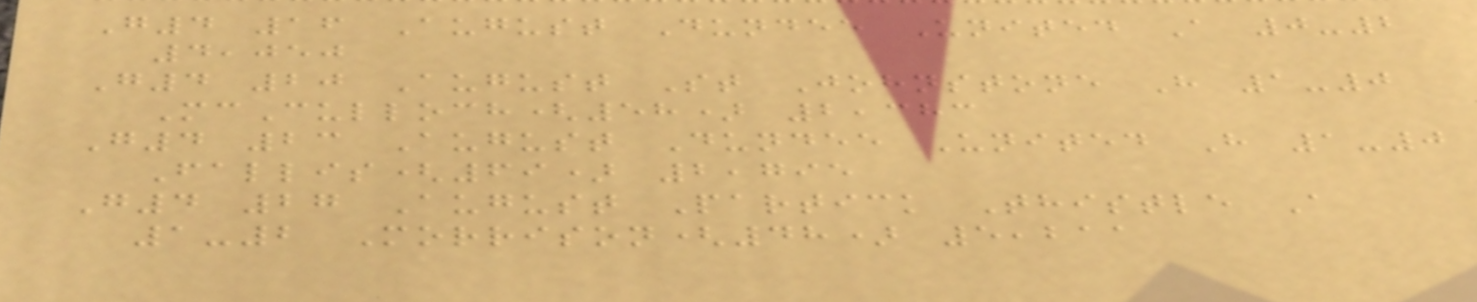G4 16 August Dundee United A 0-2
4,050
G4 20 August St Johnstone H 1-0
McCulloch(58) 2,383
G4 23 August Dundee United H 1-0
Fallis(69) 2,795
G4 27 August Partick Thistle A
1-2 Morrison(48) 5,211
